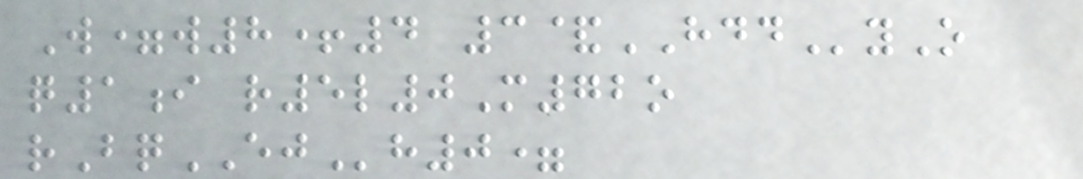W=w8+4 3&HDDyO
q1i r5l0M72o
rBqEJh0=
